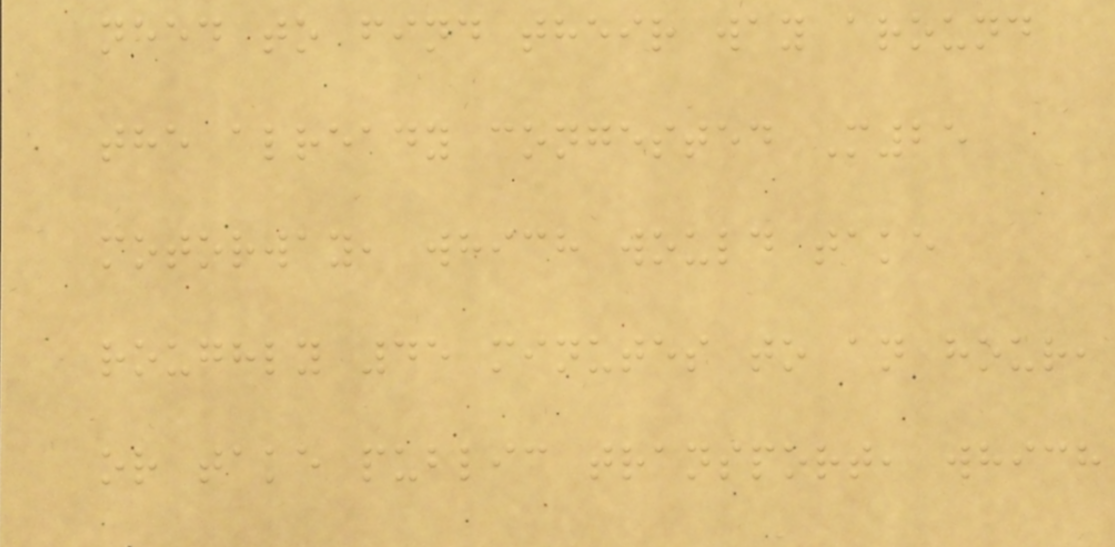need to find their way around
the already congested M25
motorway, which would take
roughly 45 minutes to an hour,
or take public transport, which
